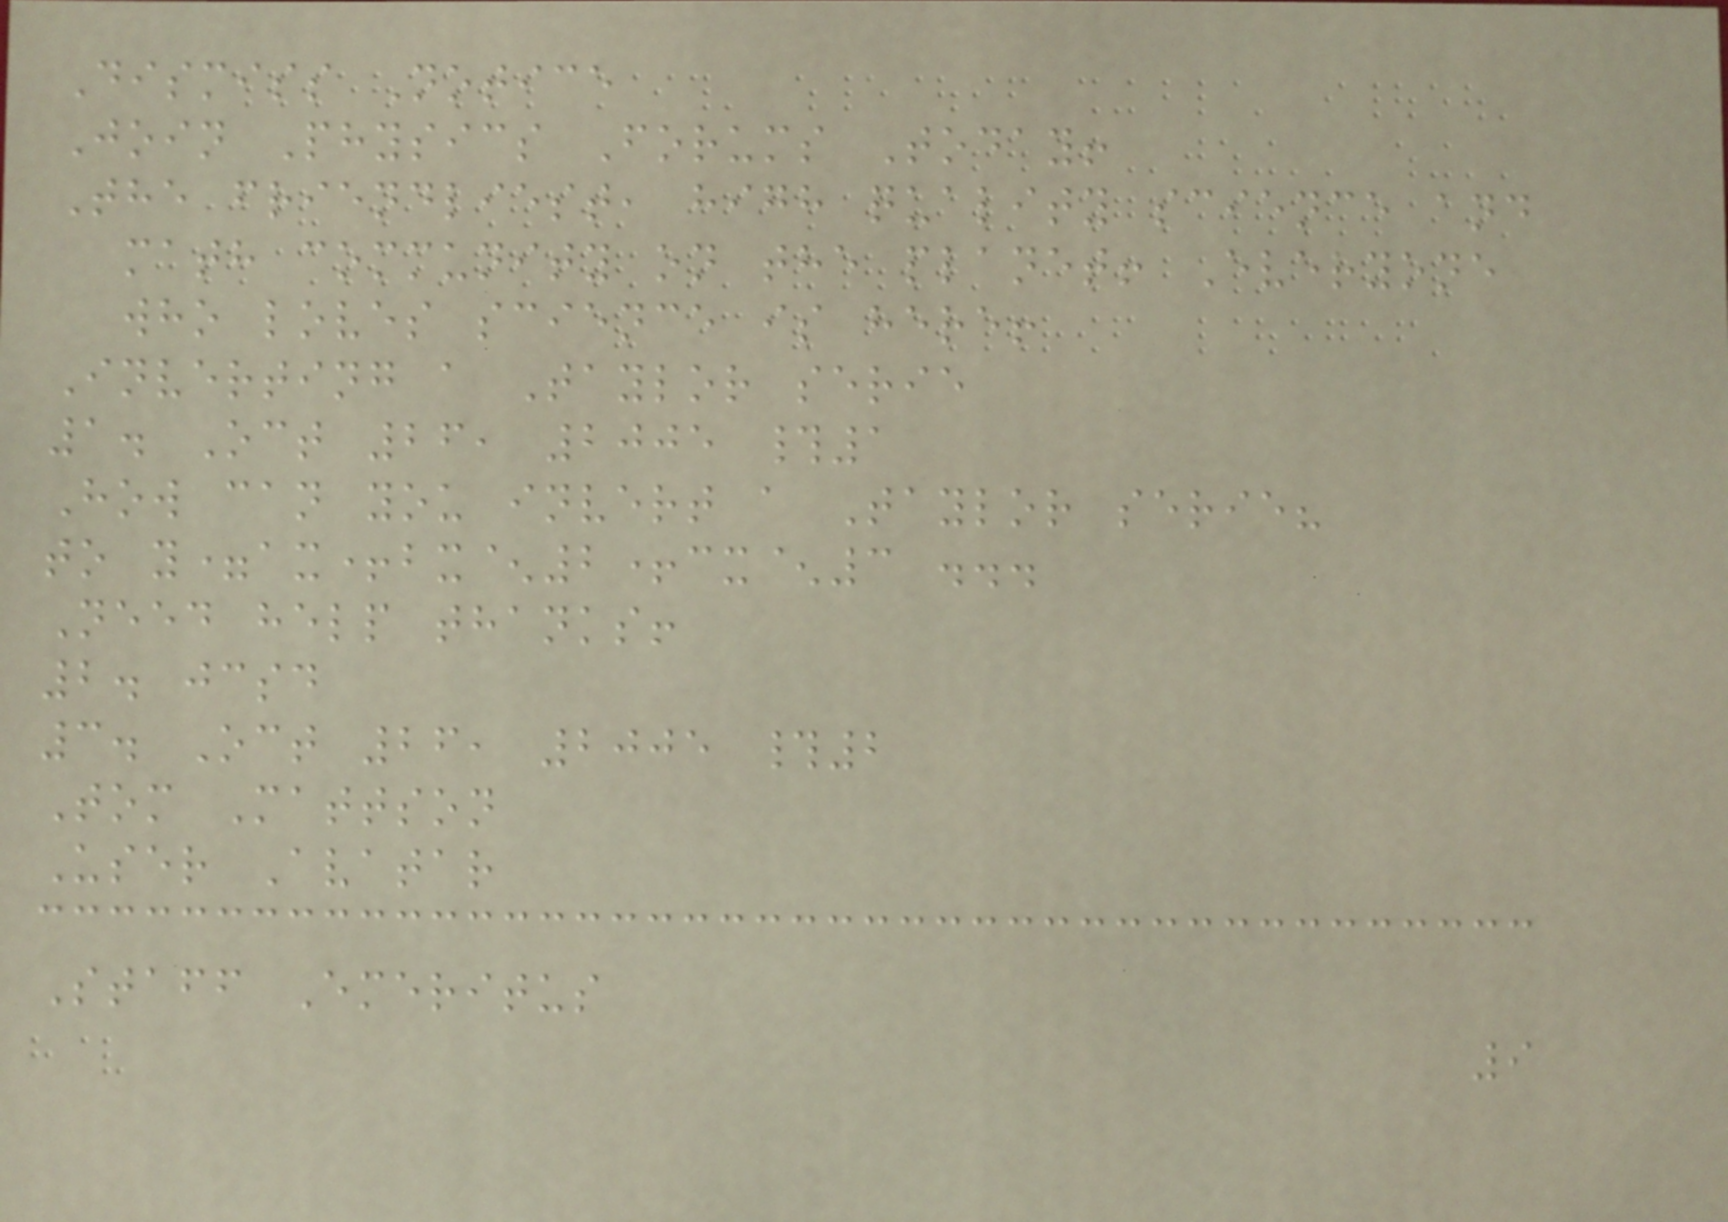Dismiss Notice
Join Physics Forums Today!
The friendliest, high quality science and
math community on the planet! Everyone
who loves science is here!
Inverting a Taylor serie
1. Oct 26, 2005 #1
How can you invert a Taylor serie?
to y=ax+bx^2+cx^3 ...
Need help thanks!
2. jcsd
3. Oct 26, 2005 #2
Tom Mattson
User Avatar
Staff Emeritus
9
